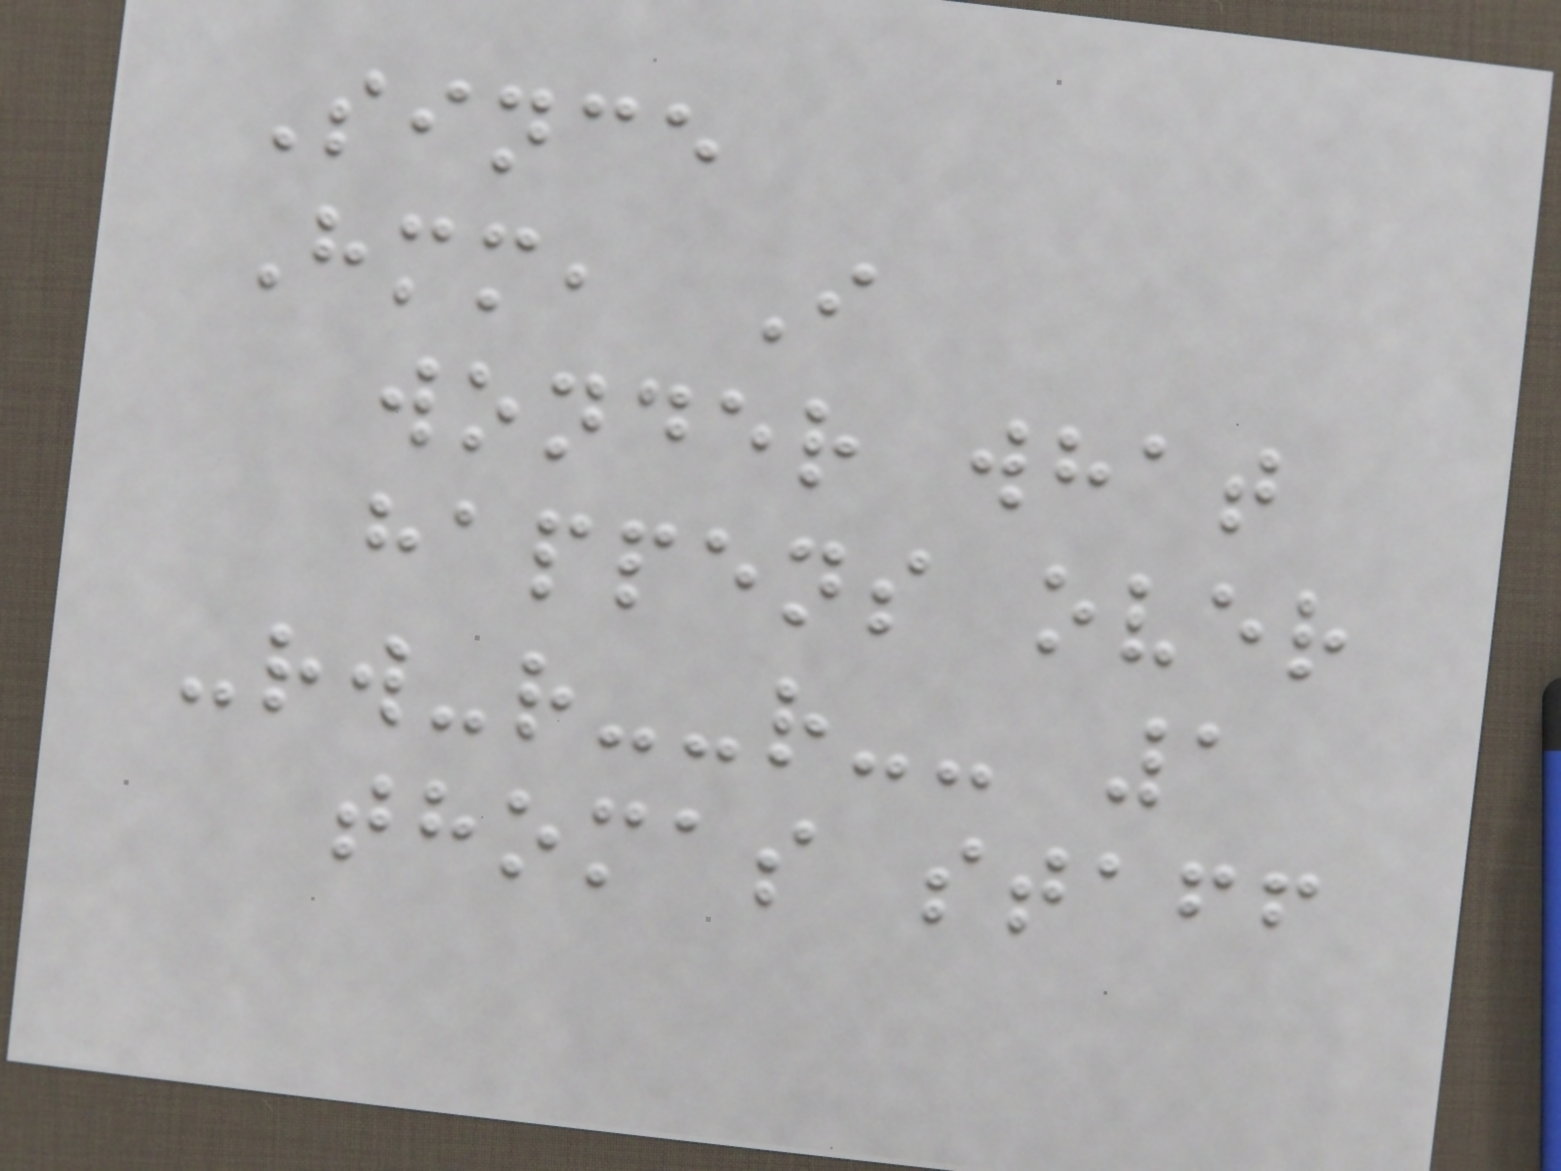Since
Hmm, I
wonder what
happens over
-rw-r--r-- 1
thomas staff
